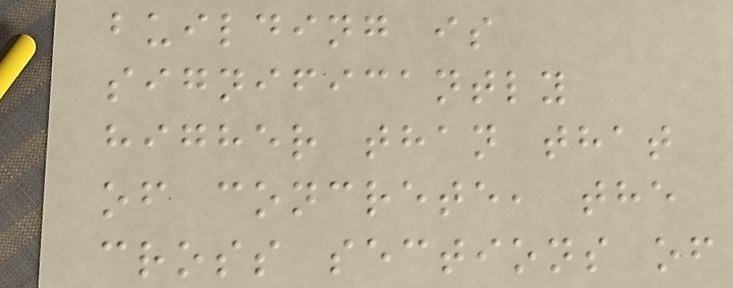building is
significantly
higher than that
of concrete, the
cross sections of
